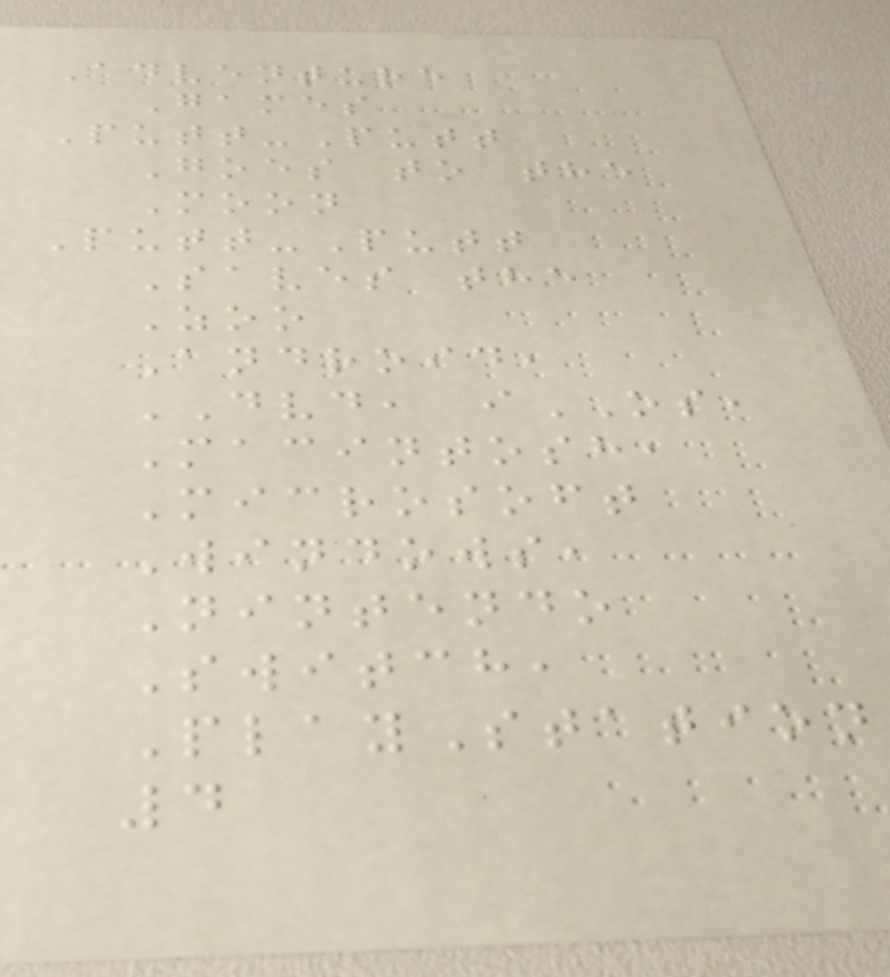Adventure
Games
Putt-Putt
Goes to the
Moon
Putt-Putt
Saves the
Zoo
Android,
DVD, iOS,
Macintosh,
Microsoft
Windows,
Nintendo
Switch,
PlayStation
4
